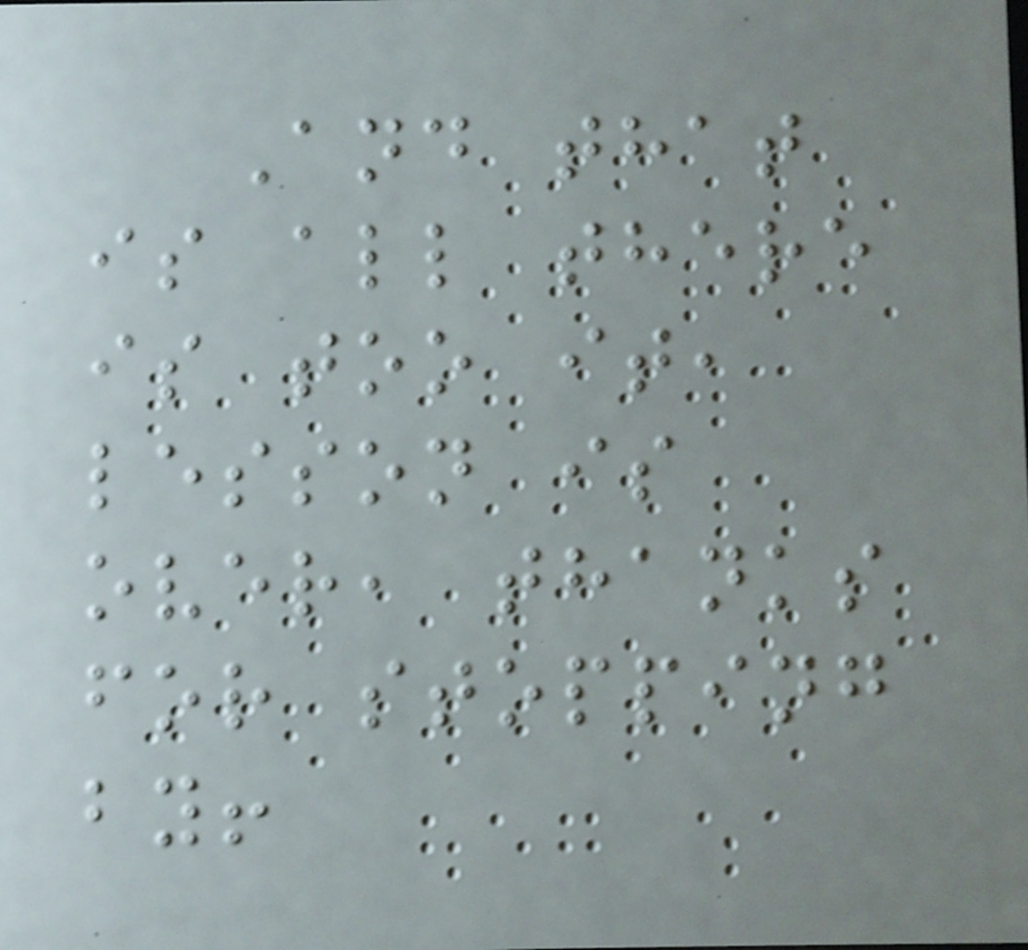And that
is all there
is too it,
lesson is
over, thanks
for stopping
by!
